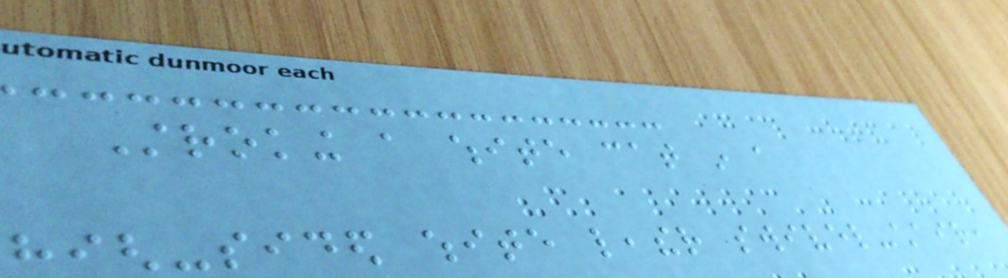Stroking a white cat in a
high-sided white leather swivel-chair,
